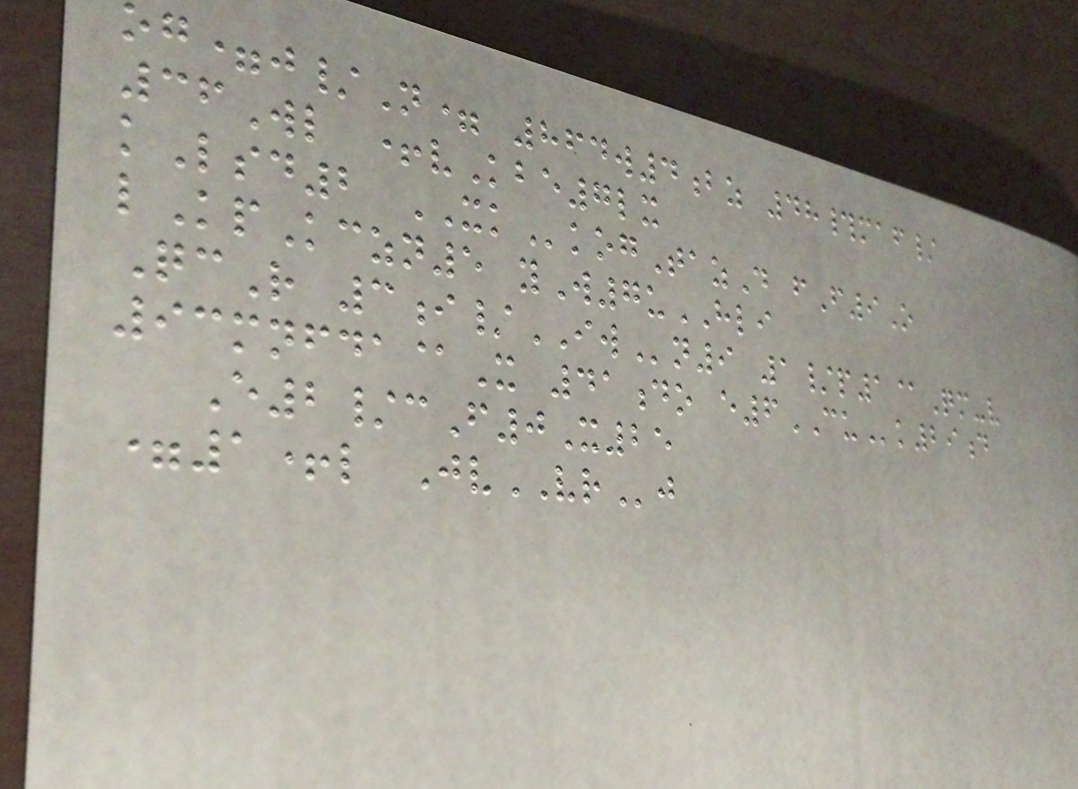og=j/N= 864w4bz 48#maf/
36Wl +vKbe7lx
kLsd2 XKkogTazD fF9O
lKpKczn5 yW7uHLI
QcR 3i/IWn9 1/p1@Qm-v
93mnfda@X 41do e6CUk29d
E2/cF0X25
=1+l JvVRj
